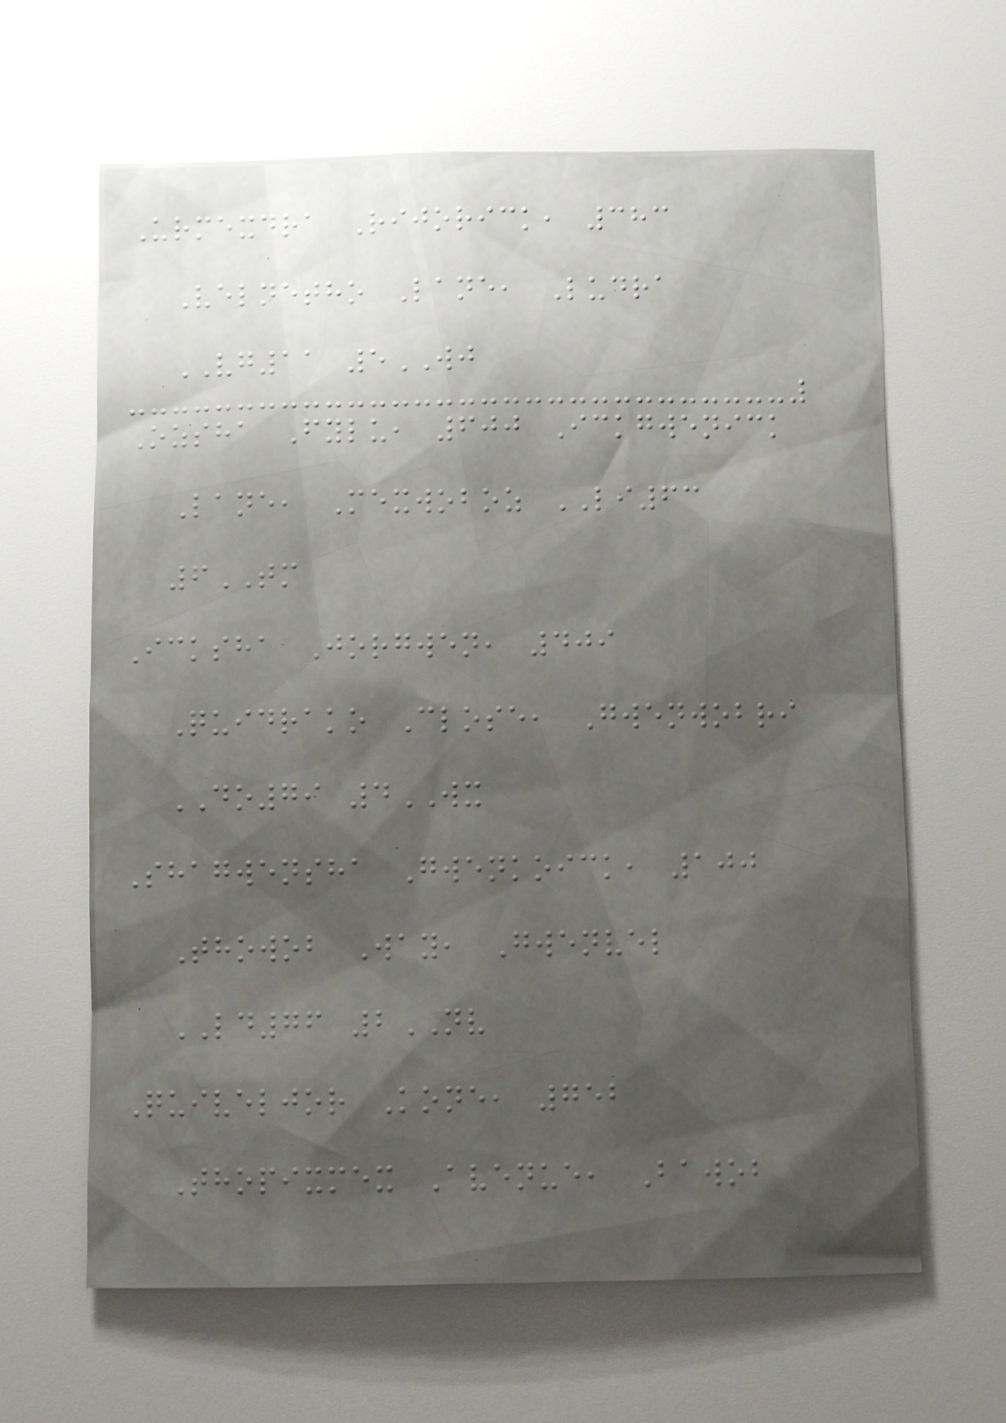Urmexdra Rijorick, 383
Velnetho Lane, Ludra
VG11 5WJ
Ozsha Fylu, 600 Ickgwenick
Lane, Mexwoboz LI63
6TM
Icksha Jorgwen, 409
Quidrako Close, Gwenwobri
DO79 4WX
Shagwensha Gwenkoick, 100
Thowob Way, Gwenvel
LD76 2NV
Quiveljor Kone, 752
Thopixmex Avenue, Bawob
